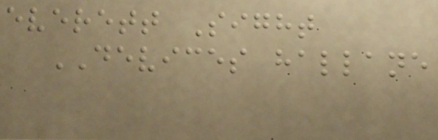everett Sight
DEVICES hallane
